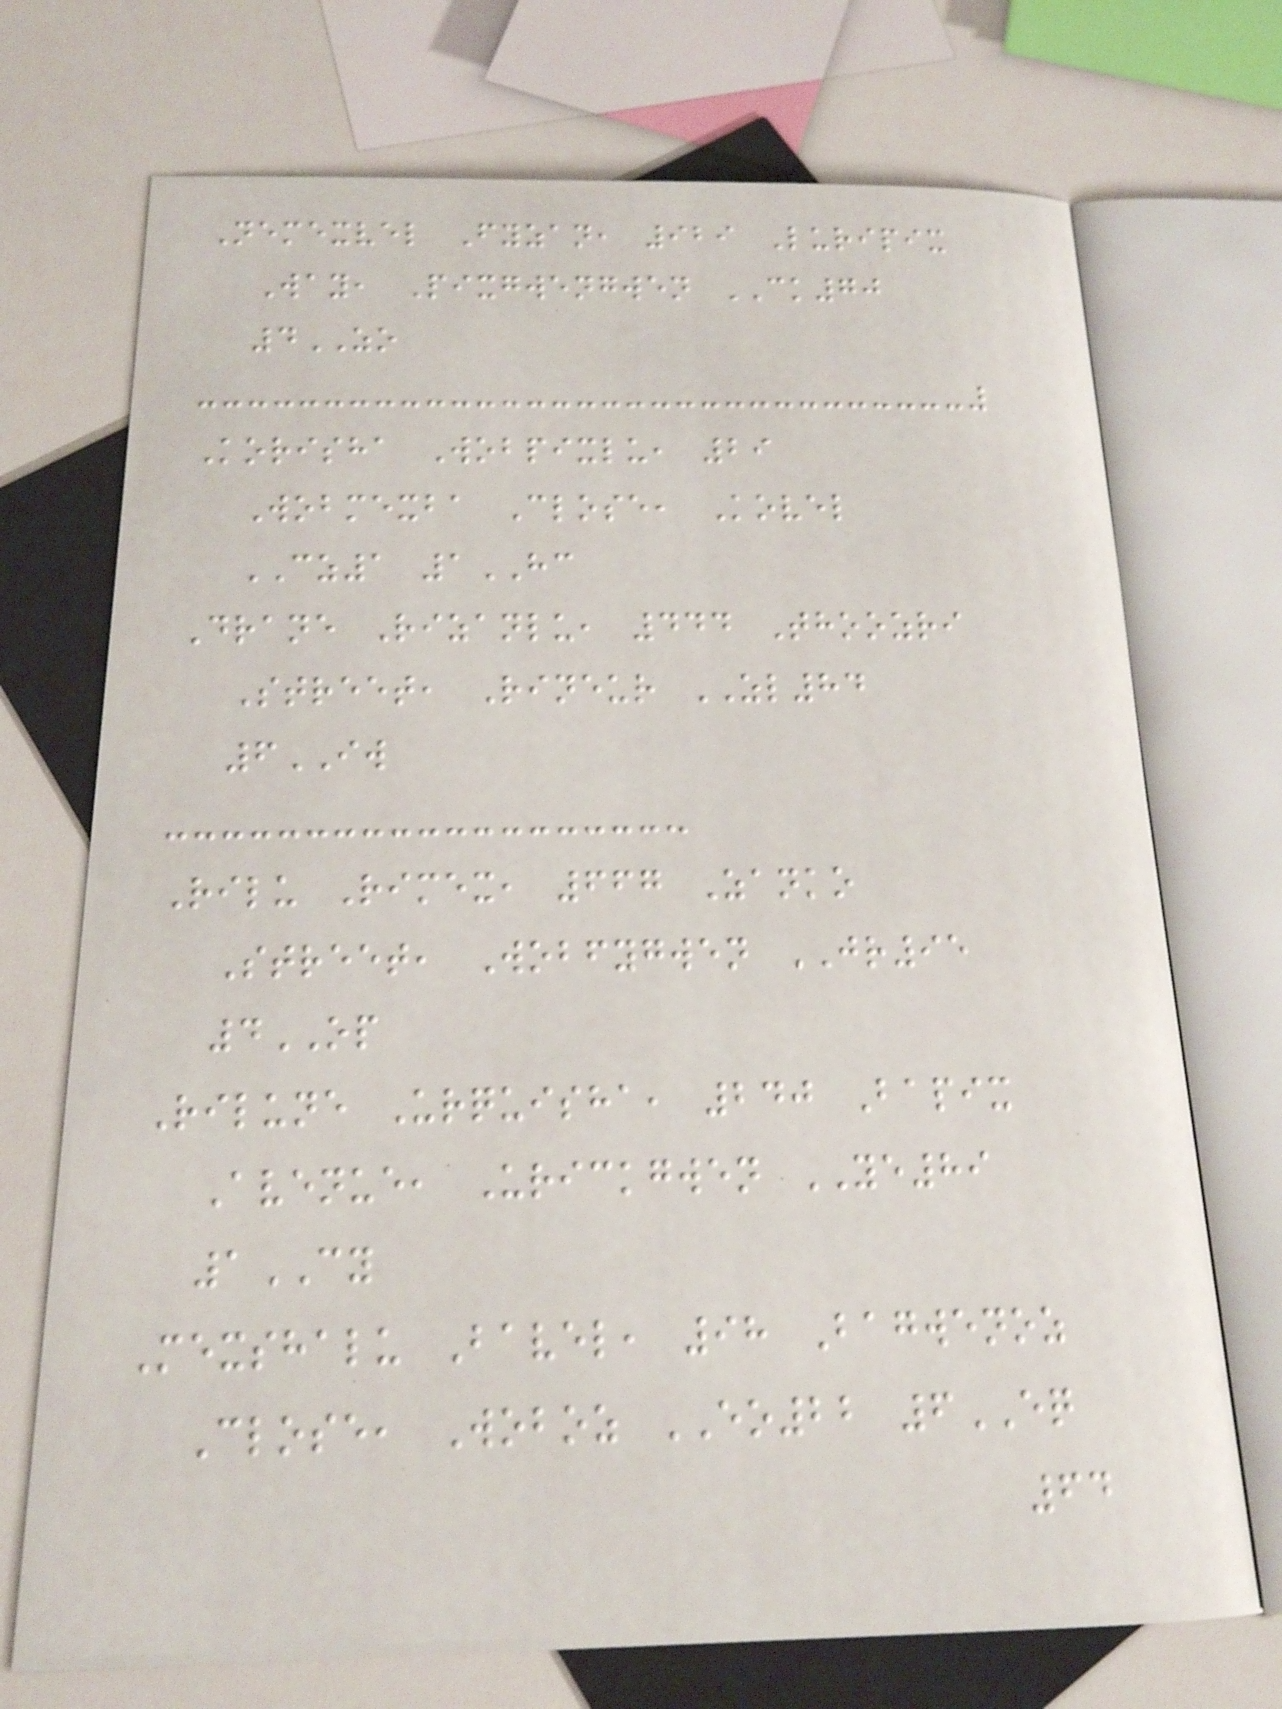Nemexvel Fyzan, 929 Luripix
Way, Pixgwengwen CK70
4ZO
Korisha Wobpixlu, 29
Wobmexba Close, Kovel
CZ1 1HC
Drane Rizanlu, 444 Thoozri
Street, Rineur ZL84
6IW
Rilu Rimex, 667 Zanko
Street, Wobfygwen JR95
4OP
Rilune Urquisha, 240 Bapix
Avenue, Urickgwen YE89
1CY
Mexshalu Bavel, 98 Bagwenoz
Close, Woboz EO22 6EQ
64
